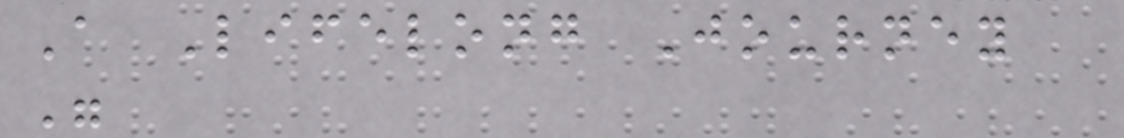A Lifelong Journey
"
